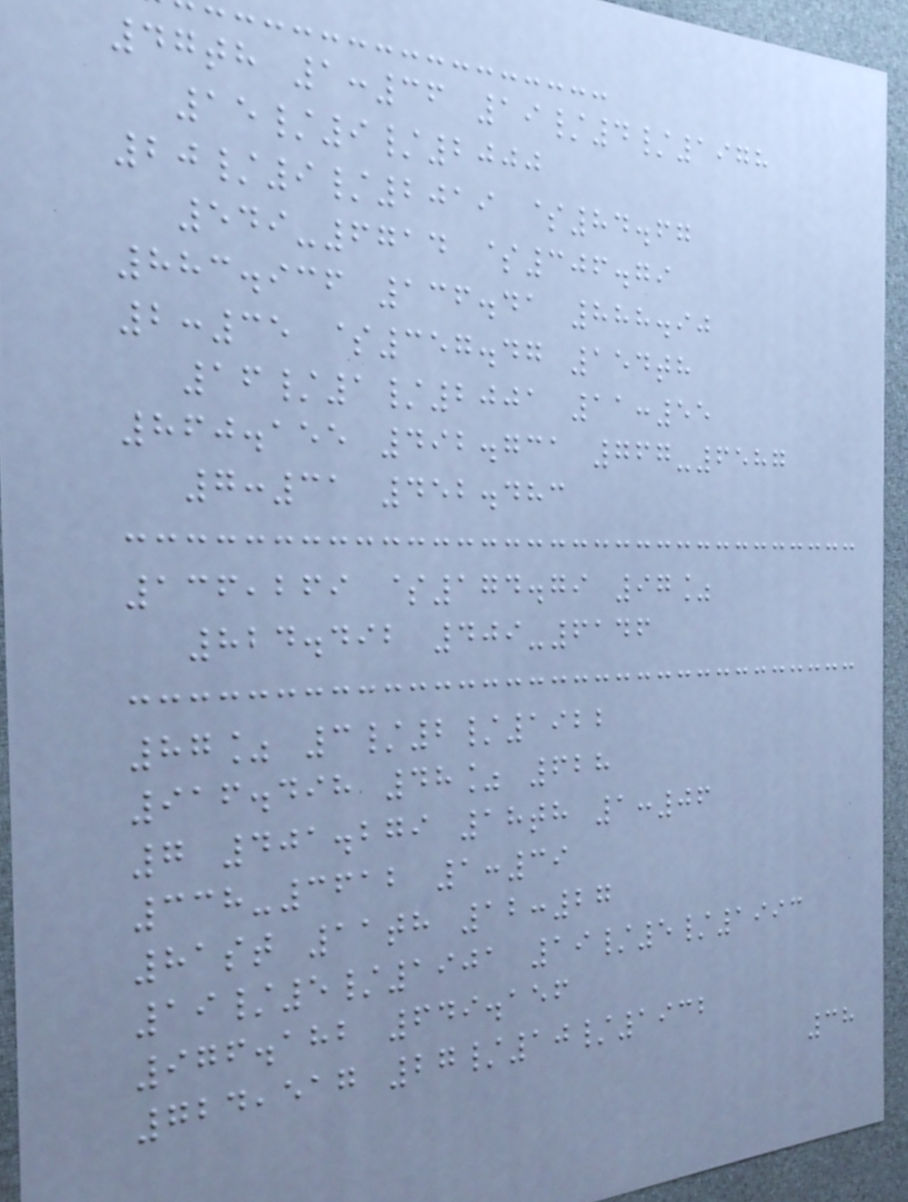47th 1:36 19/4/1978
15/9/2000
20/9/2019 $84.67
549-6714 $306.79
883.936 136.41 888.90
2:35 $357.47 154th
16/1/2001 11:55
860.155 492.731 767-6587
7:31 452.483
136,269 $174.79 97%
824.492 409-6146
87% 3/2/1922
916.498 48% 628
7 401.279 18th 1:06
338-3612 1:39
81st 11th 12:27
19/5/1901 19/5/1993
976.182 649.156
724,517 27/10/1932
38
